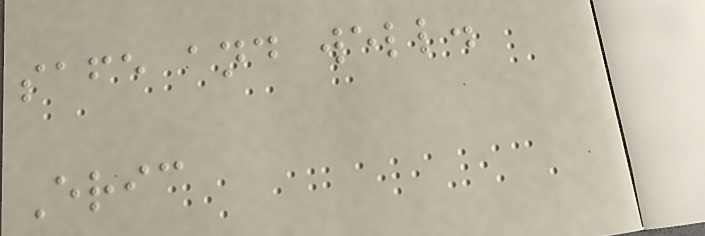safe and well.
Eric
